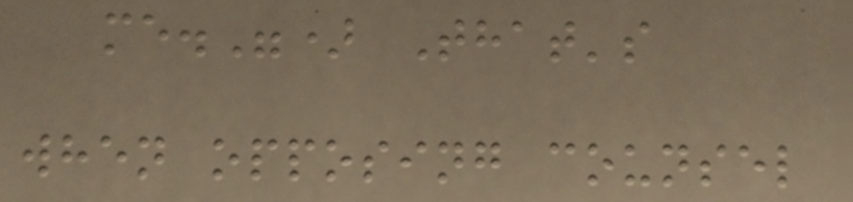me.") That's
when opposing counsel
